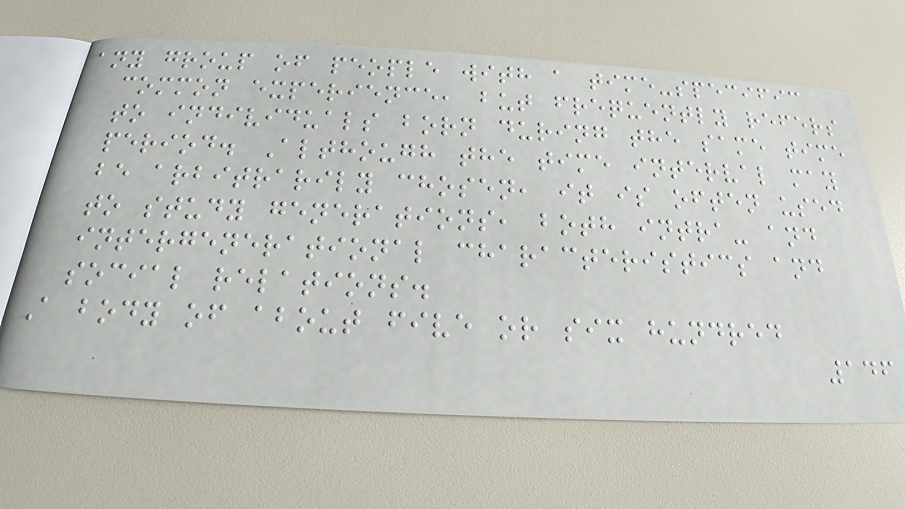any group of people with a time-specific
common experience, but frequently refers
to individuals born during the same time
period. Although the time interval may
be arbitrarily chosen, it is often used
to study generations, both intra- and
intergenerational characteristics and
social relations.
A body of about five or six hundred
146
